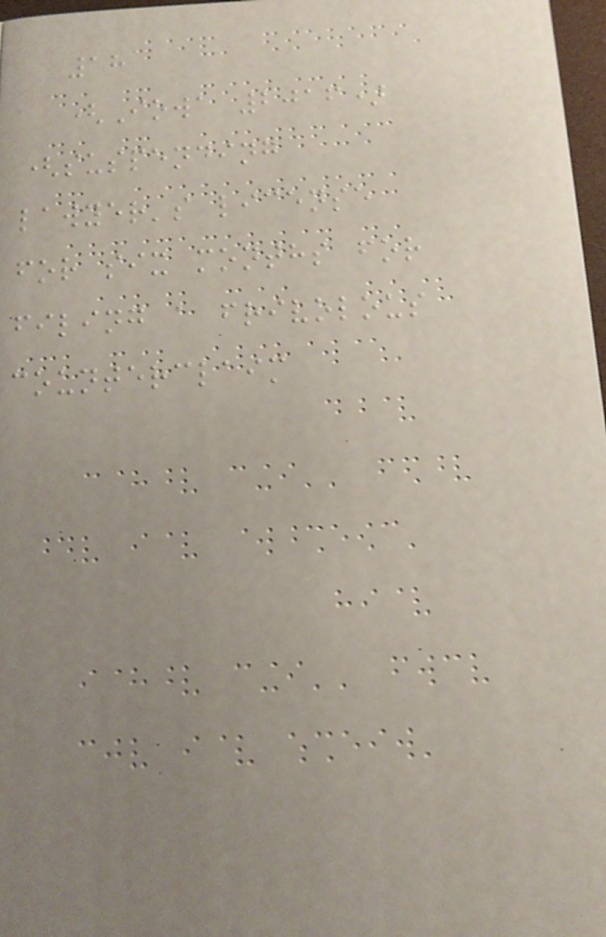18
(Iowa 2016)
(suspending
lawyer's license
for six months for
filing a frivolous
counterclaim
